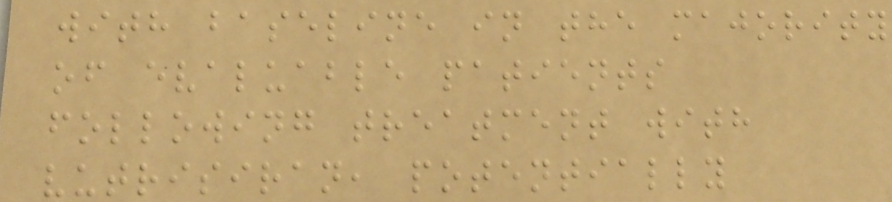with baseline in the majority
of evaluable patients
following treatment with
vutrisiran, potentially
